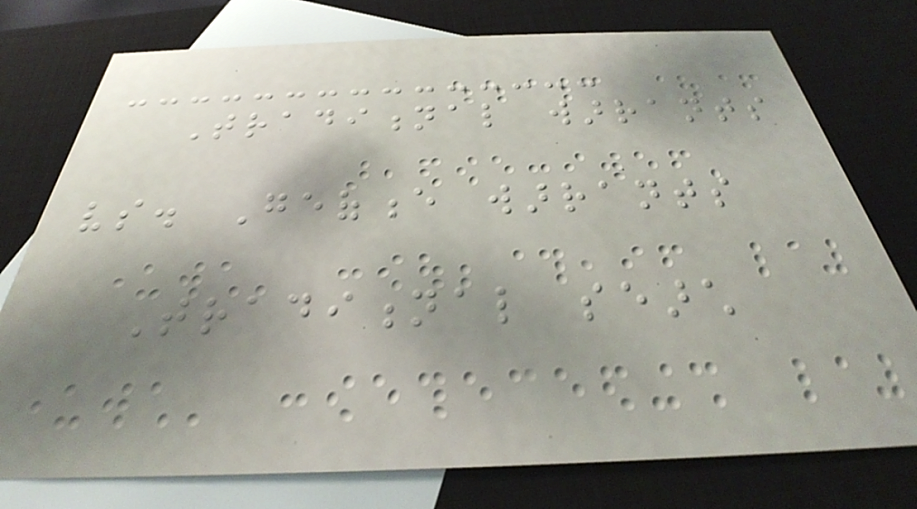Traditional warrants
vs. Geofence warrants
Traditional search
